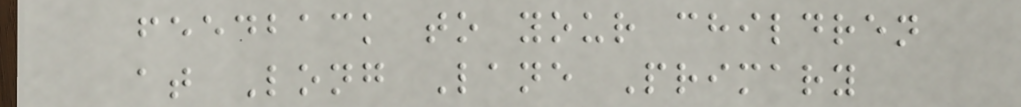feedback to your children
at Long Lane Primary
